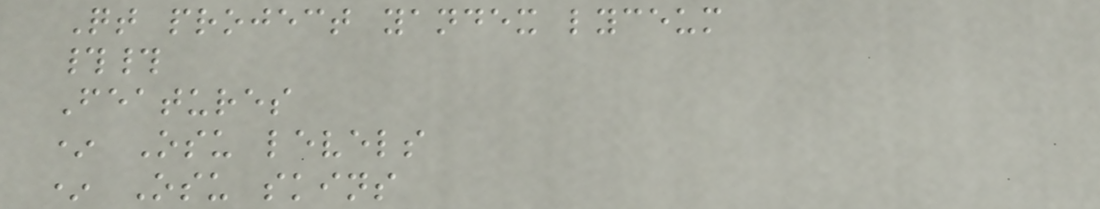Qt project yandex lyceum
##
Features
* Osu levels
* Osu skins
